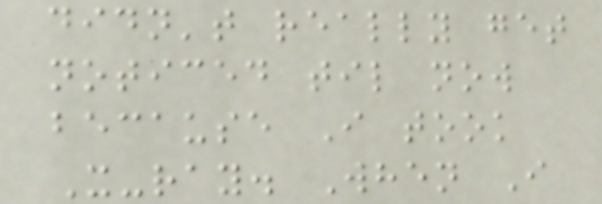didn't really get
noticed til now
because I took
X-ray. When I
